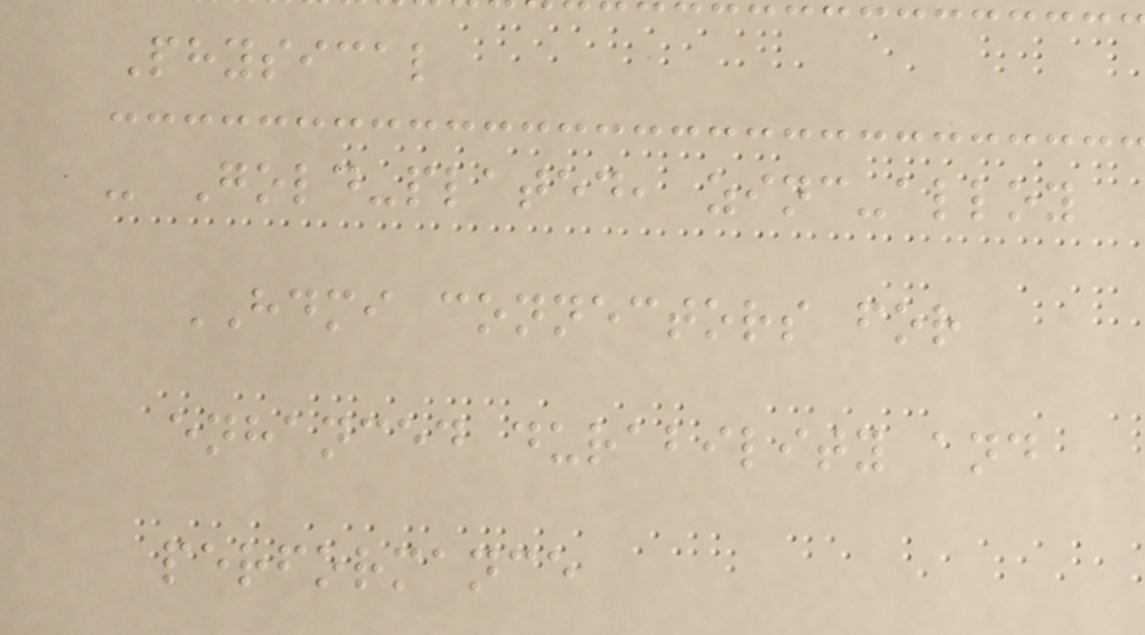Physical
- Gold-plated, zinc-alloy
HDMI connectors for
enhanced durability and
performance
